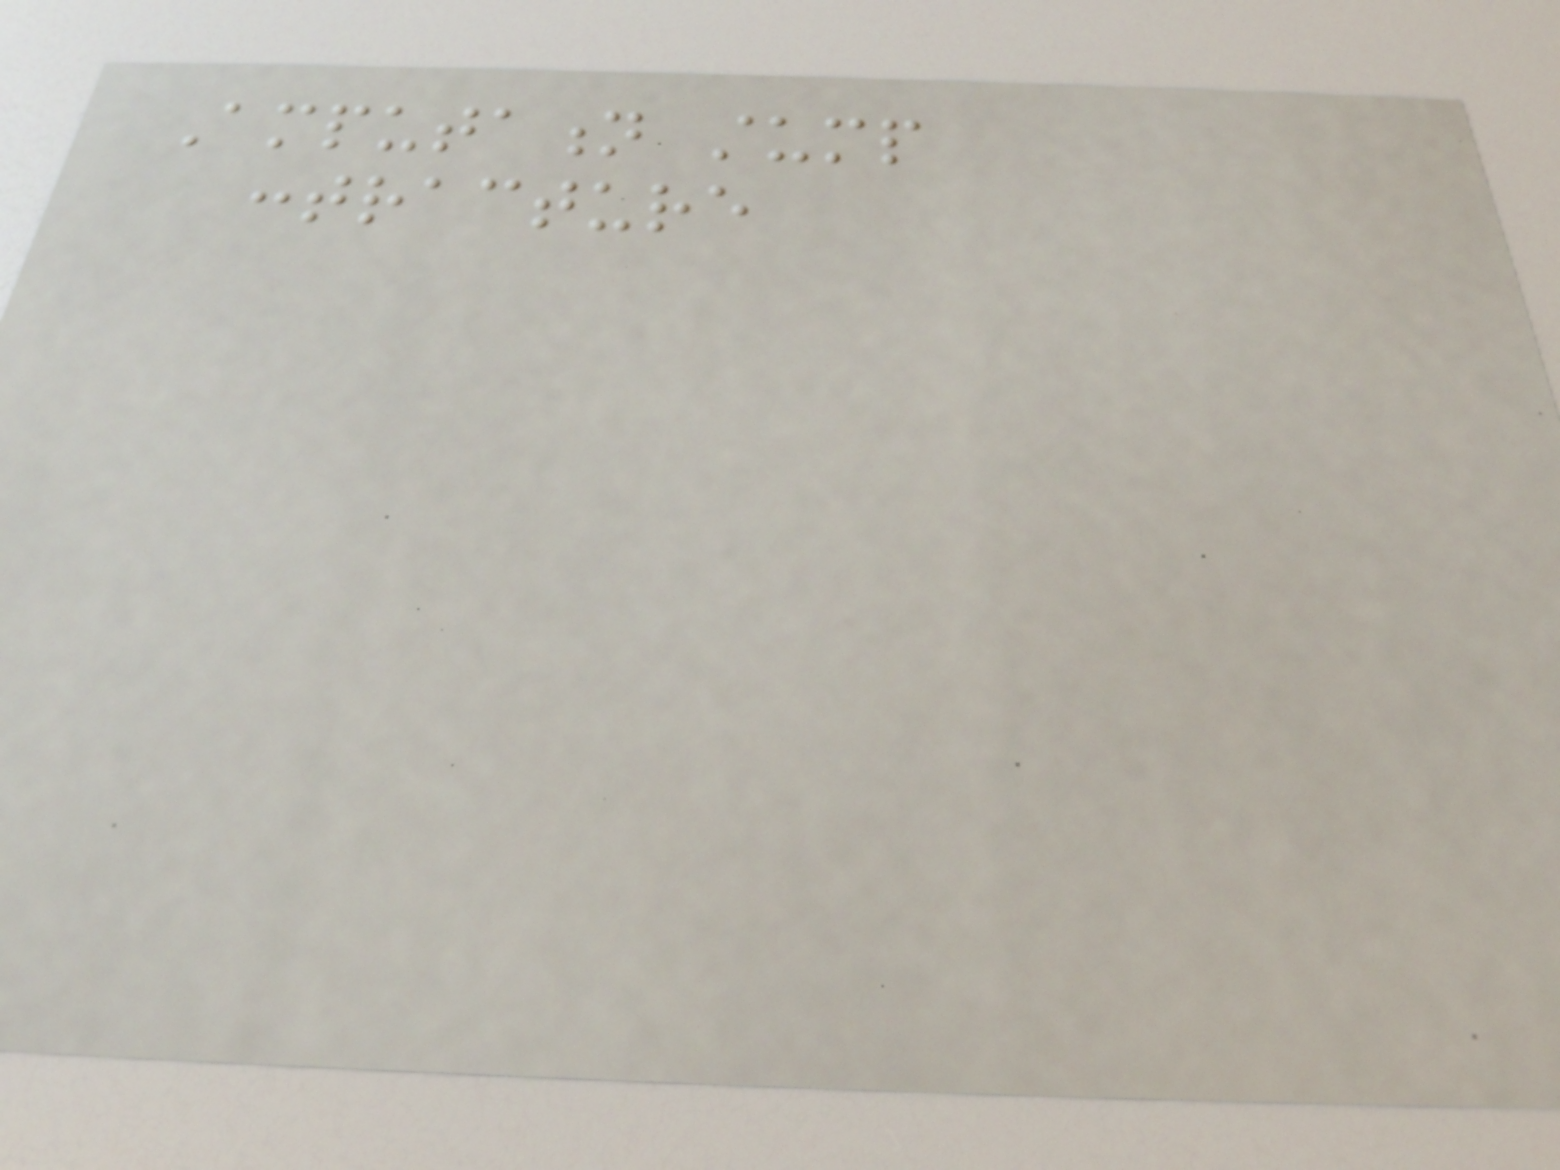Amputation stump
contracture
